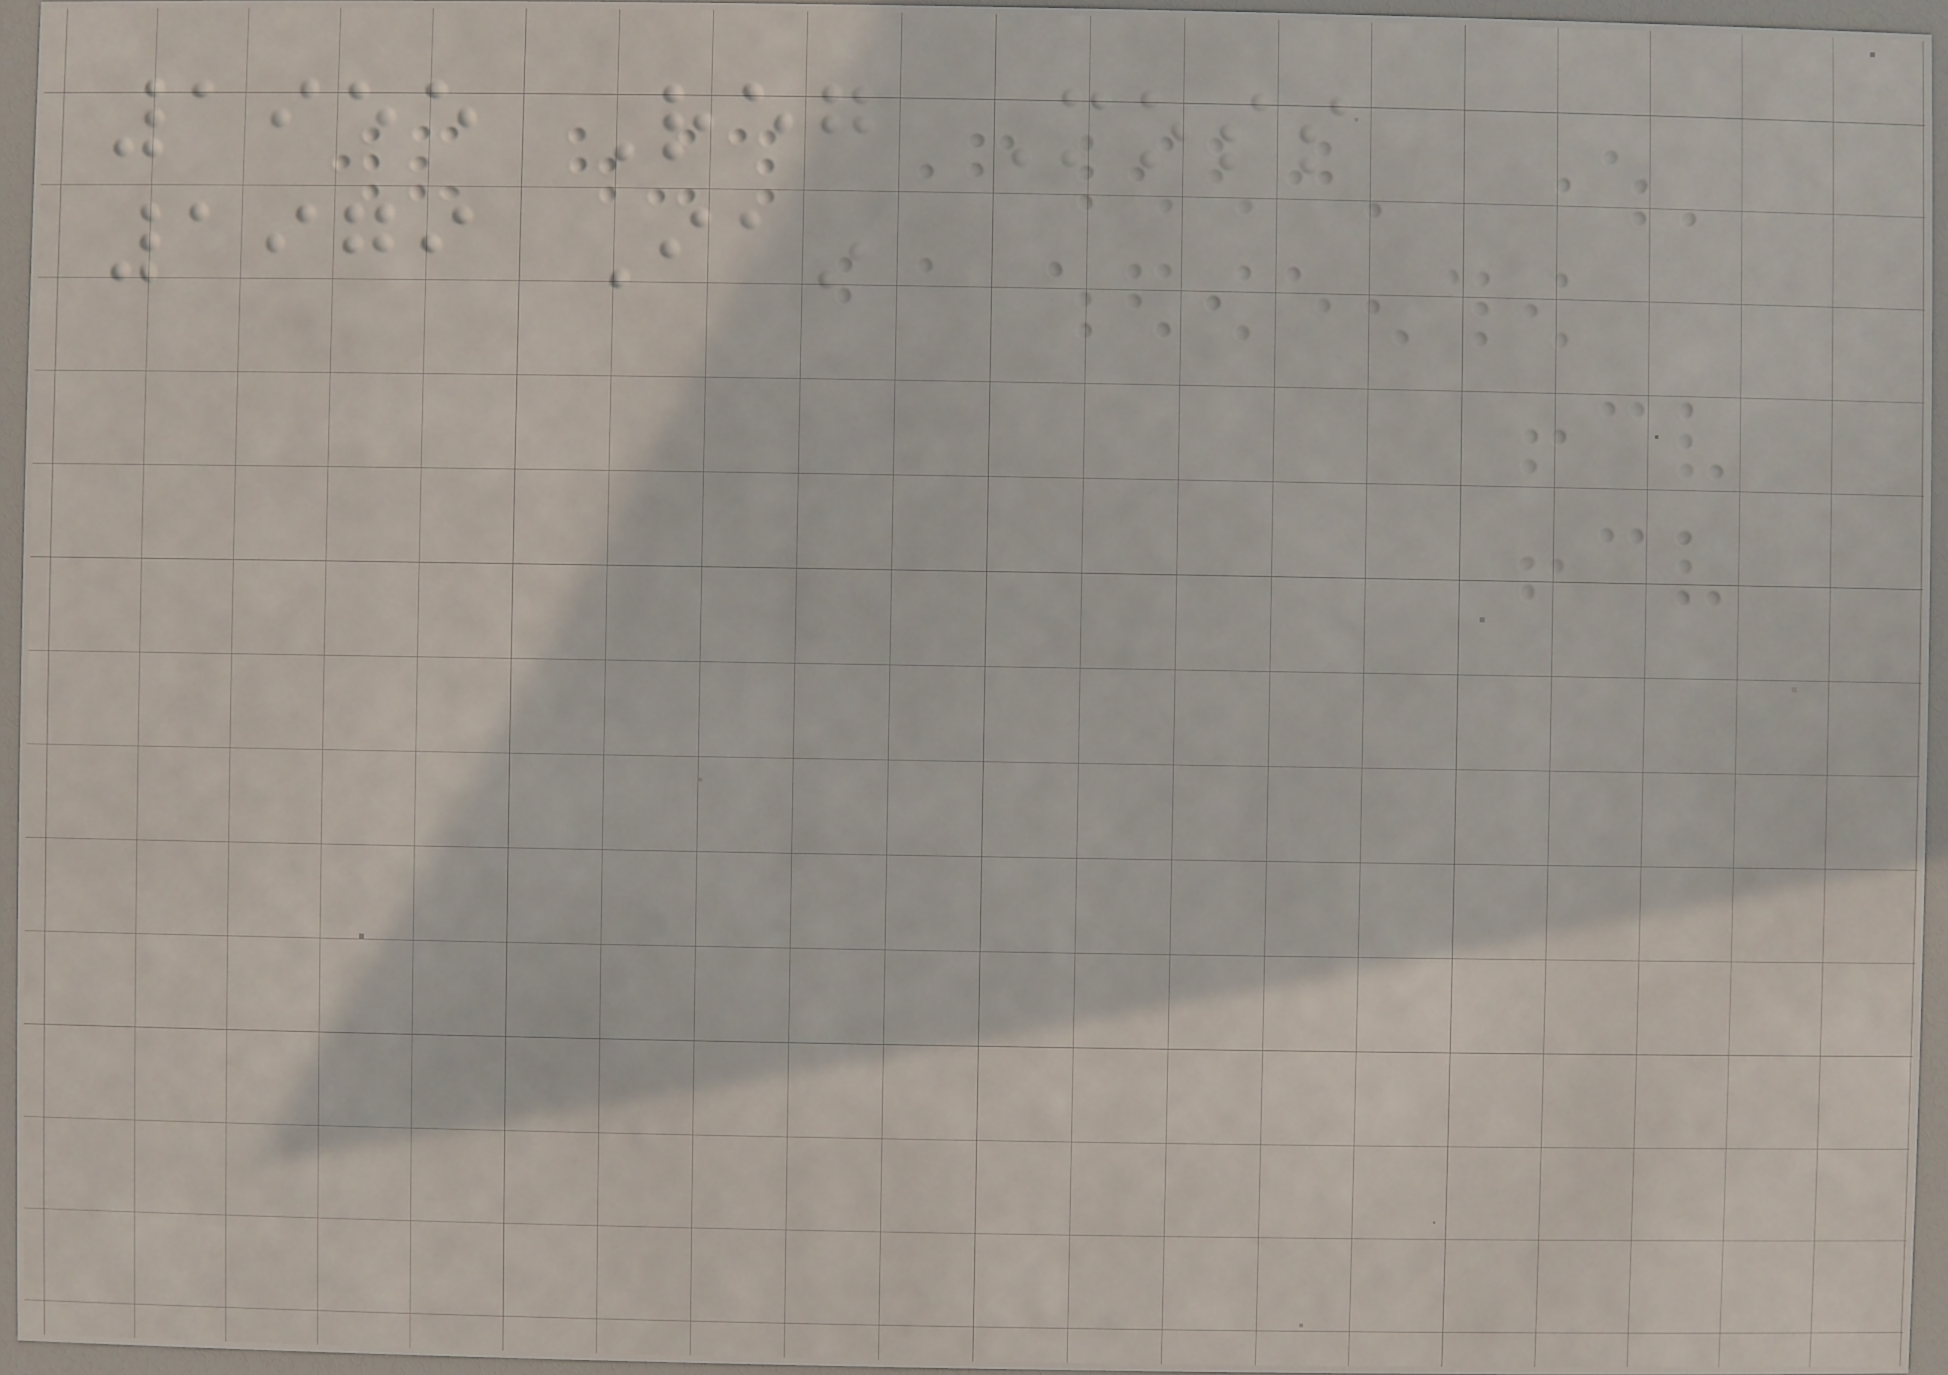1955 Reg Moss
1979 Iain
